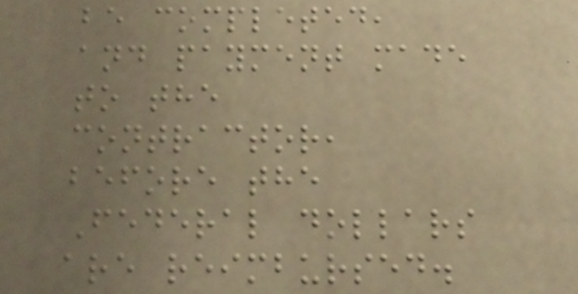be completed,
and payment made
to the
contractor,
before the
Federal dollars
are reimbursed.
